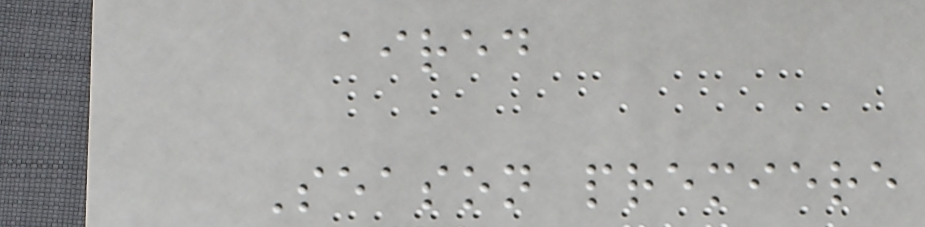aired
Season premiere
